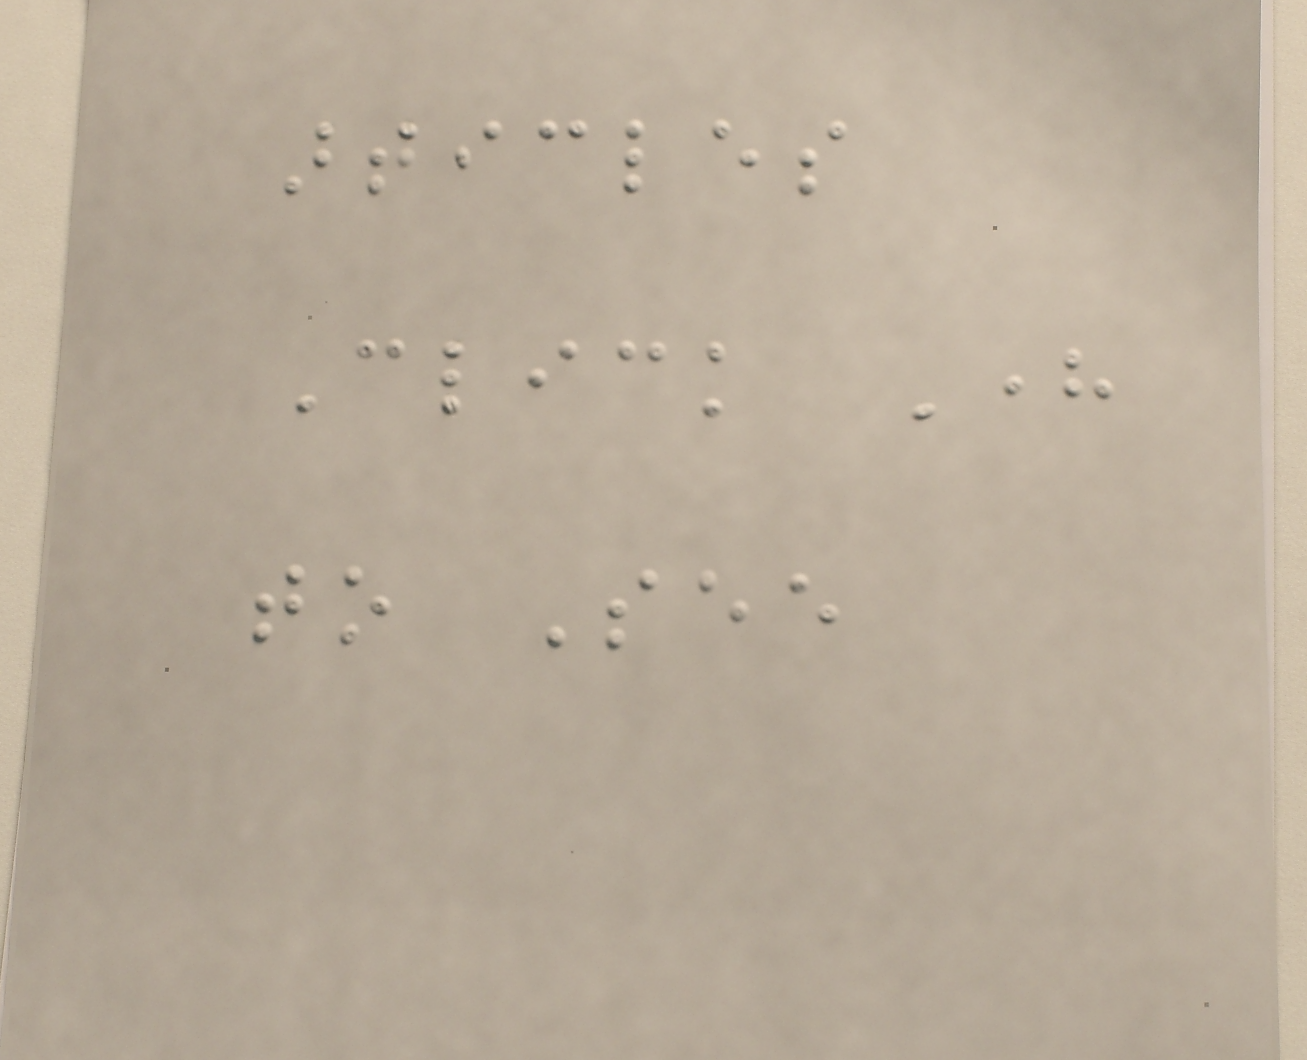articles
Click Here
to See
